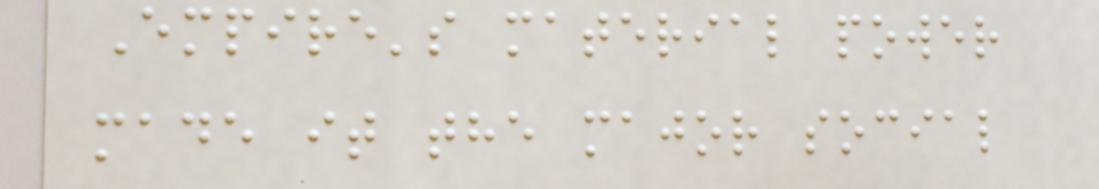Empire's material power
made it the major social
